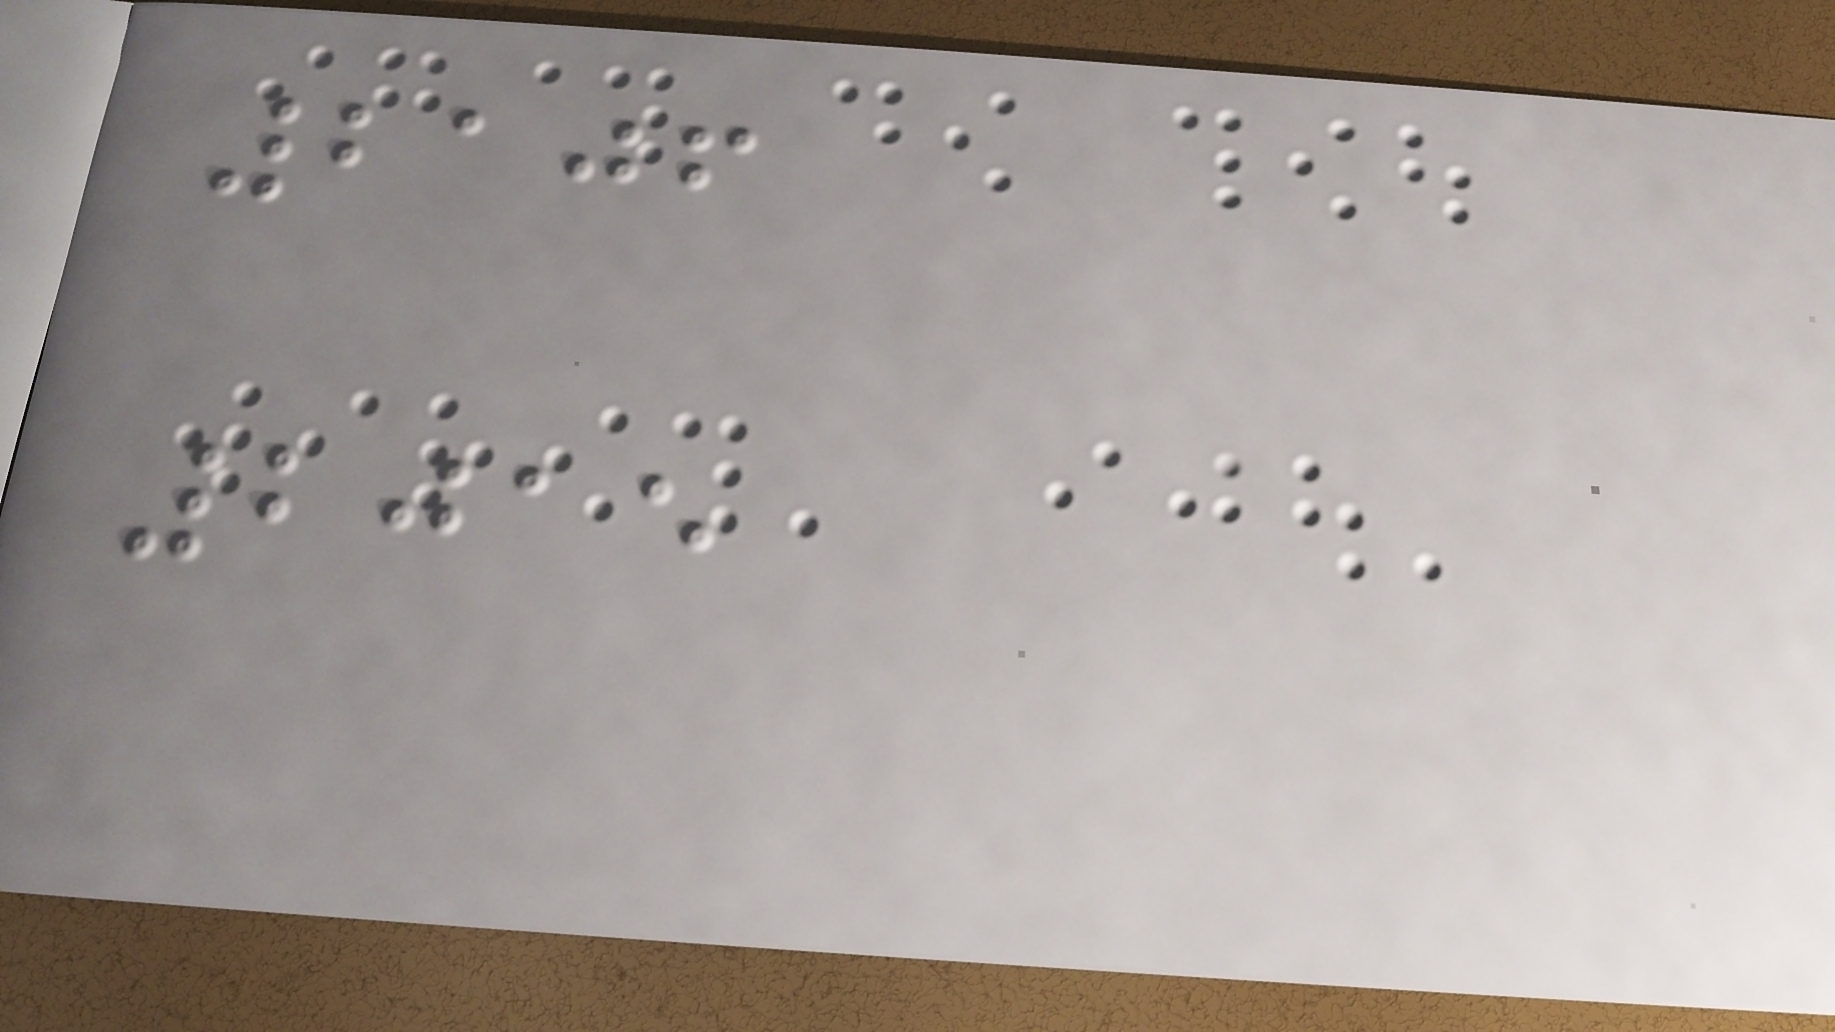2106
2015
